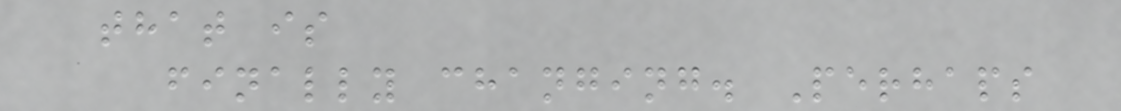that is
finally changing. Perhaps
